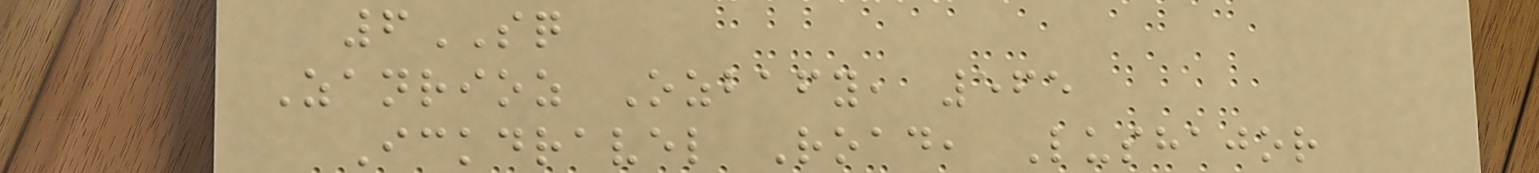6SQ
Zanrioz Ozbafy, 565
Ickdravel Road, Lushajor
